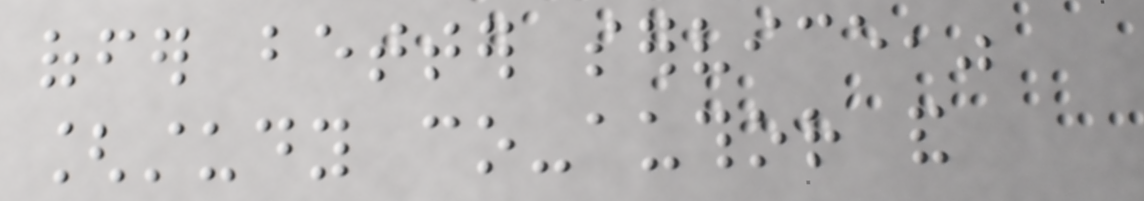offer better service,"
[study co-author and
